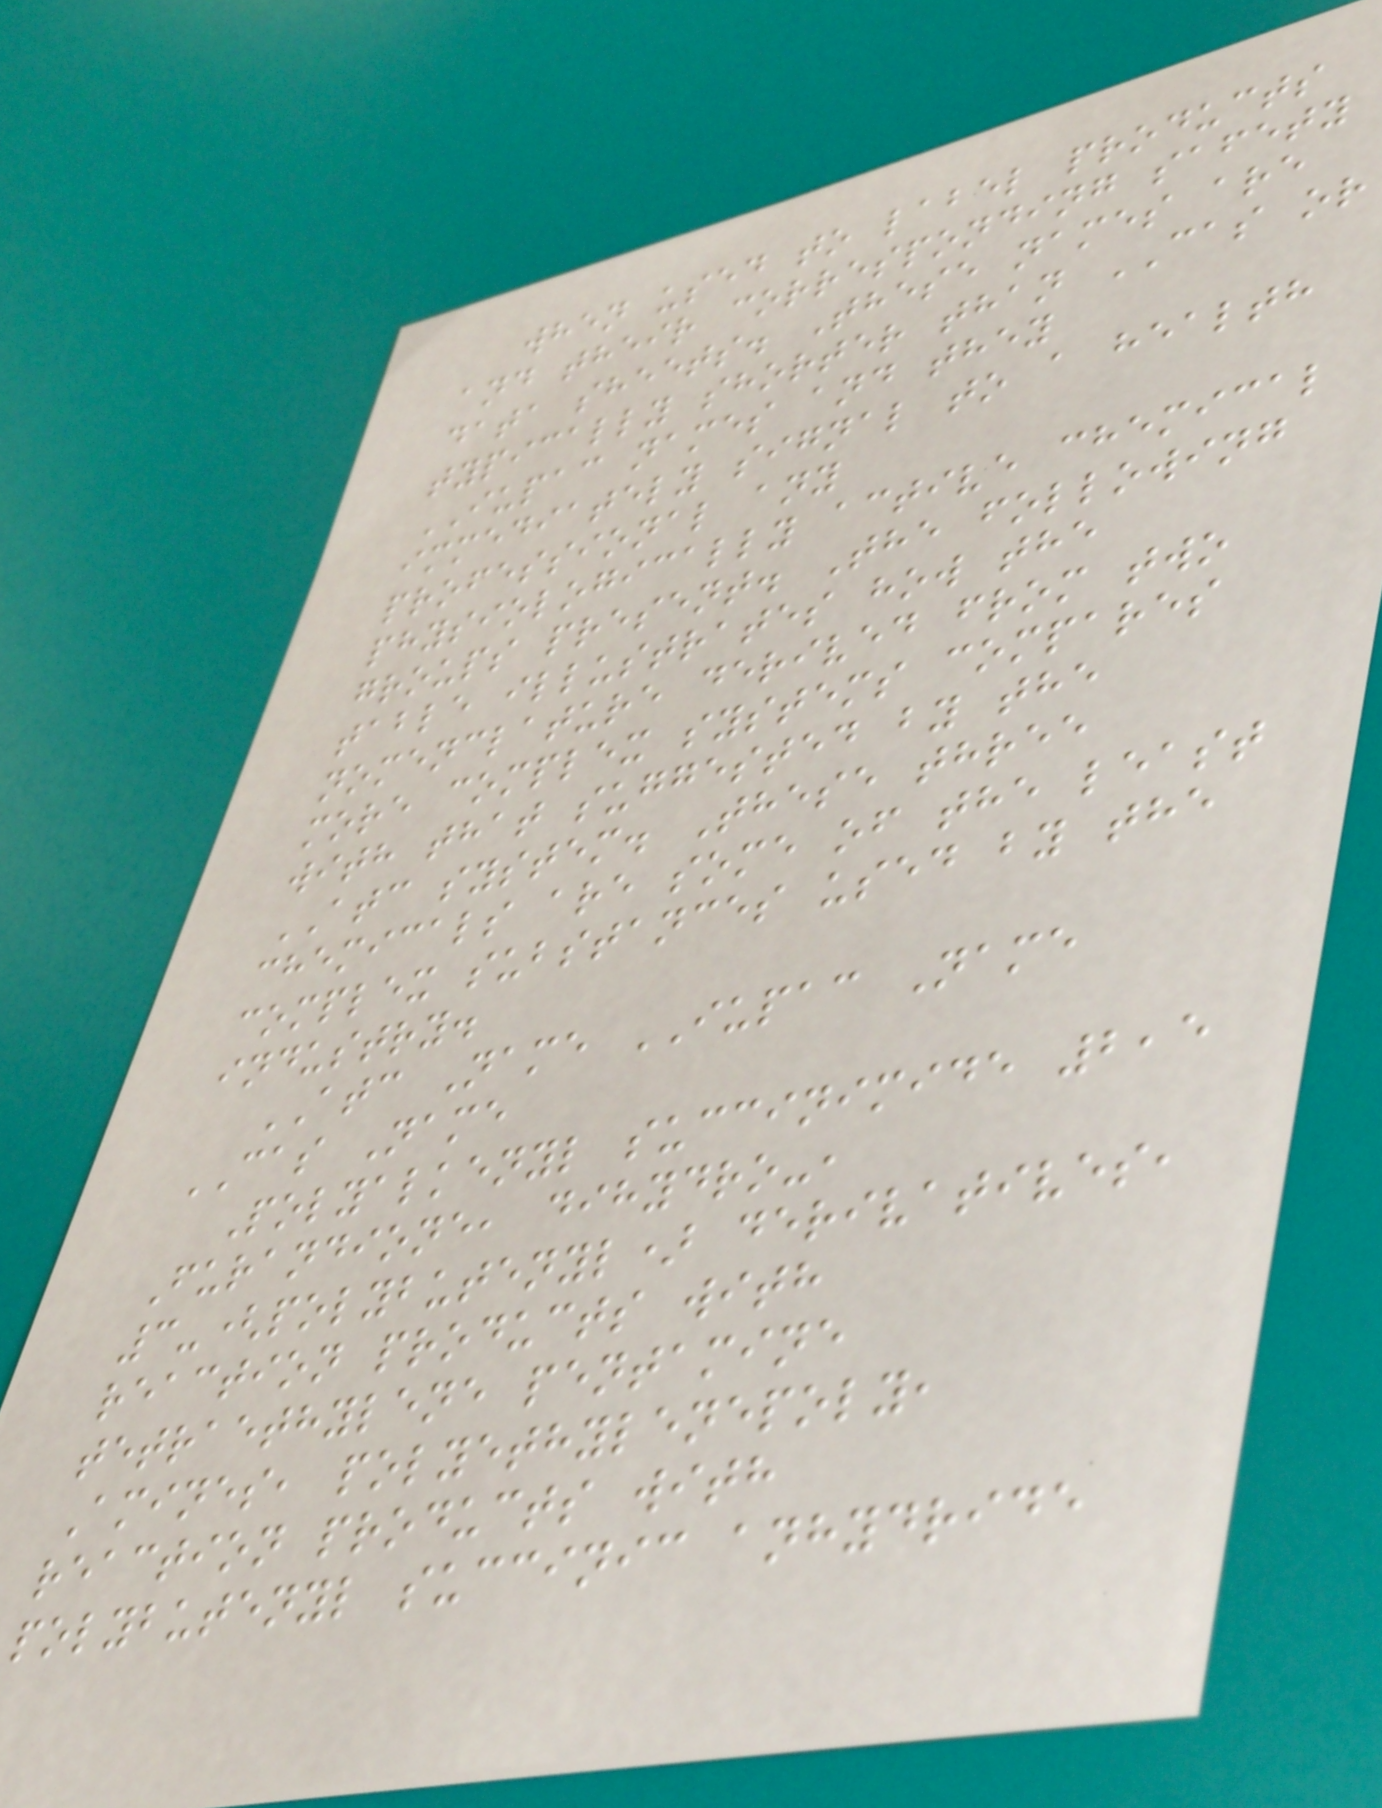when used to label products
and their corresponding safety
data sheets. These names are
typically shorter than CAS or
IUPAC names and they
immediately signal to a health
professional any
physiologically active chemical
groups present. The following
table illustrates how the
nomenclature derived from two
more complex systems compares
with that suggested by the
ATC system. These three
chemicals are some of the least
complex substances used by the
industry.
ATC Name IUPAC Name
CAS Name
Polyalkenyl succinimide 2,5
Furandione, dihydro-,
3-(polybutenyl) derivatives,
reaction products with
tetraethylene pentamine
Amines, polyethylenepoly,
reaction products with
polybutenyl succinic anhydride
